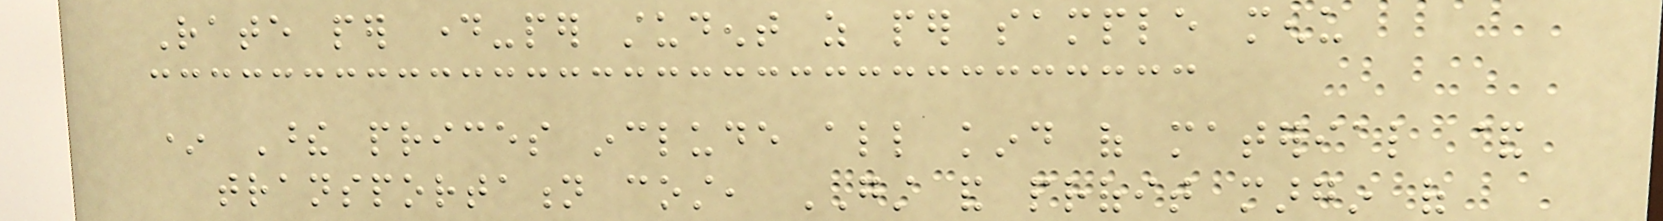Rate per day-per student as per sample menu
* These prices include all kind of material &
transportation cost, GST and profit margin of
